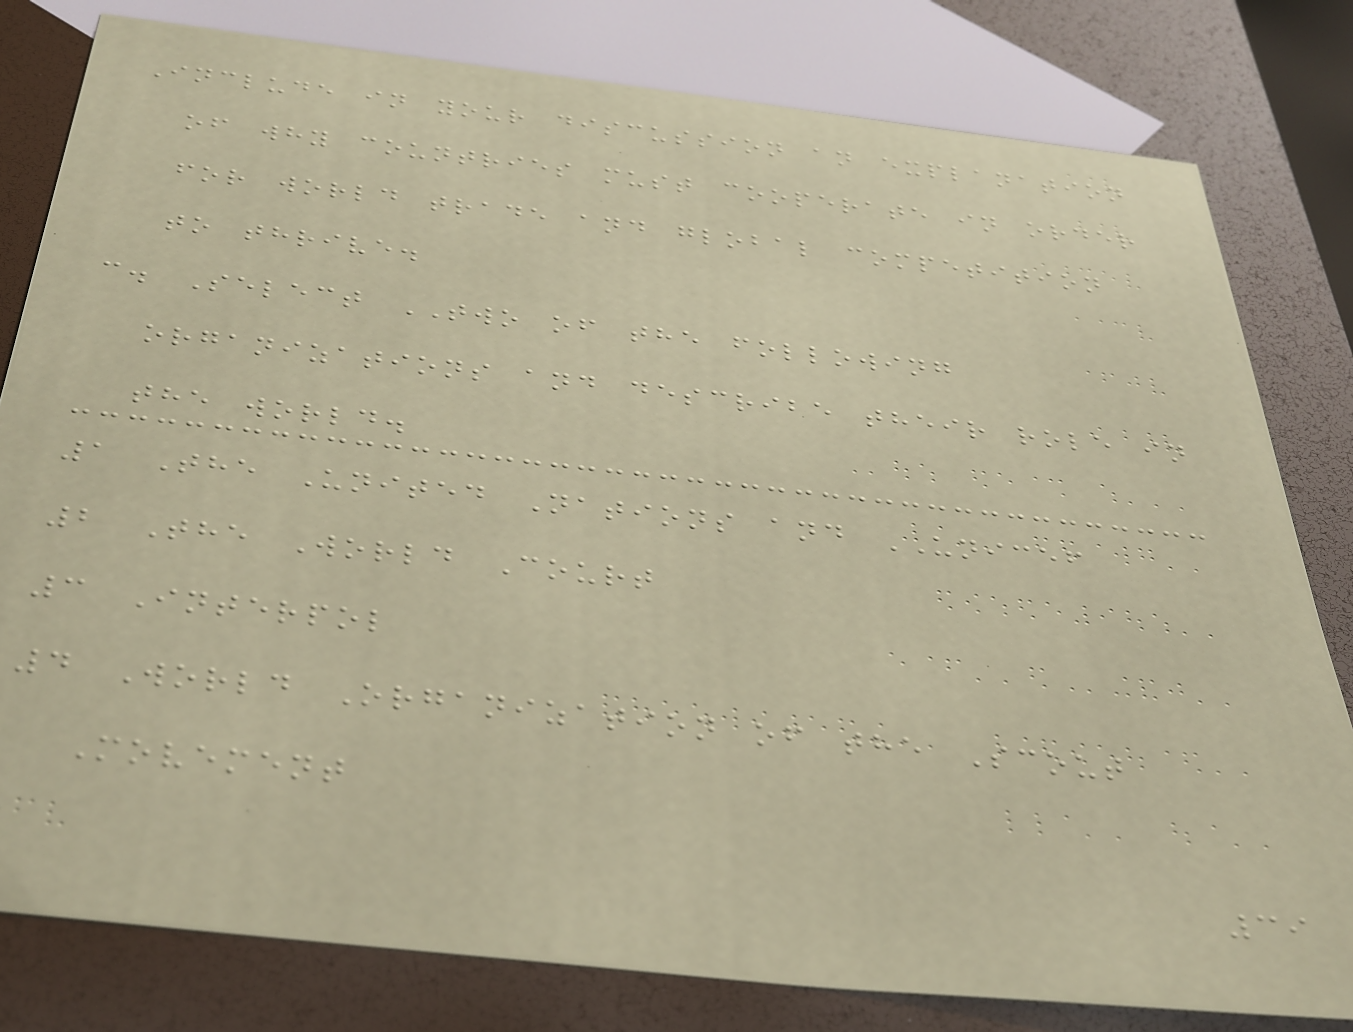Include in your discussion an explanation
of why countries must cooperate in order
for world trade and global competition
to thrive.
c. Select TWO of the following
organizations and describe their role in
the world.
1 The United Nations and UNICEF
2 The World Court
3 Interpol
4 World Organization of the Scout
Movement
39
